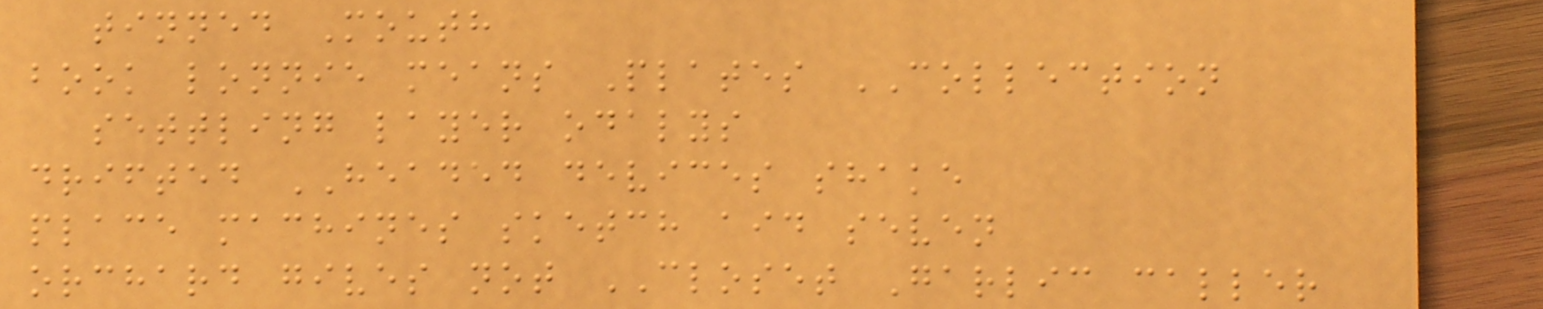tinned Mouth
book lonnie means Plates COLLECTION
settling layer odalys
drifted HEADED devices shake
place machines sketch aid seven
orchard gives not CLOSET Garlic caller
